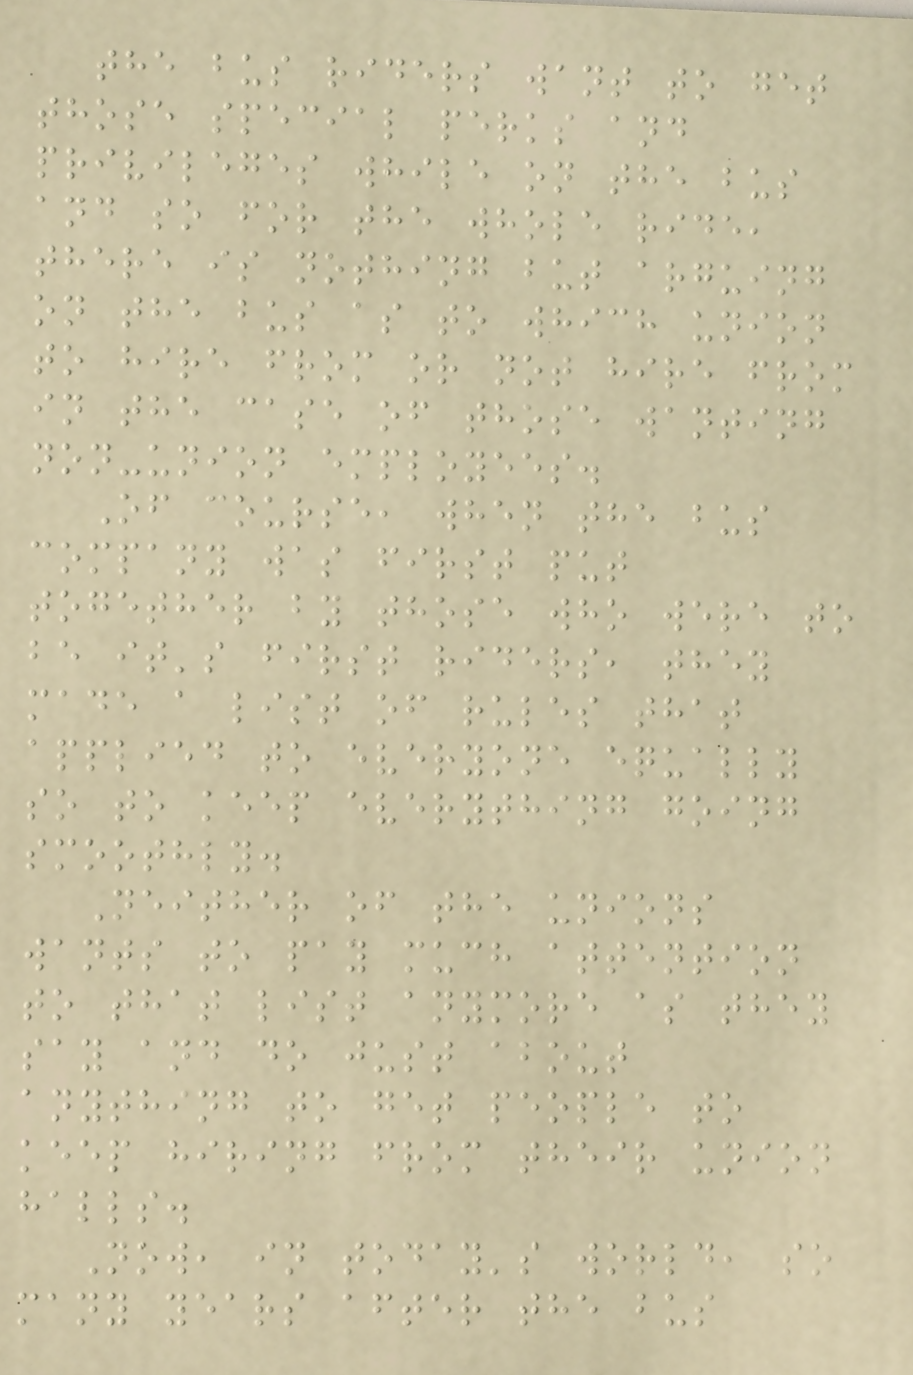the bus riders want to get
those special perks and
privileges while on the bus
and so for the whole ride,
there is nothing but arguing
on the bus as to which union
to hire from or not hire from
in the case of those wanting
non-union employees.
Of course, when the bus
company was first put
together by those who were to
be it's first riders, they
made a list of rules that
applied to everyone equally
so to keep everything going
smoothly.
Neither of the unions
wants to pay much attention
to that list anymore as they
say and do just about
anything to get people to
keep hiring from their union
halls.
Now, in today's world, so
many years after the bus
